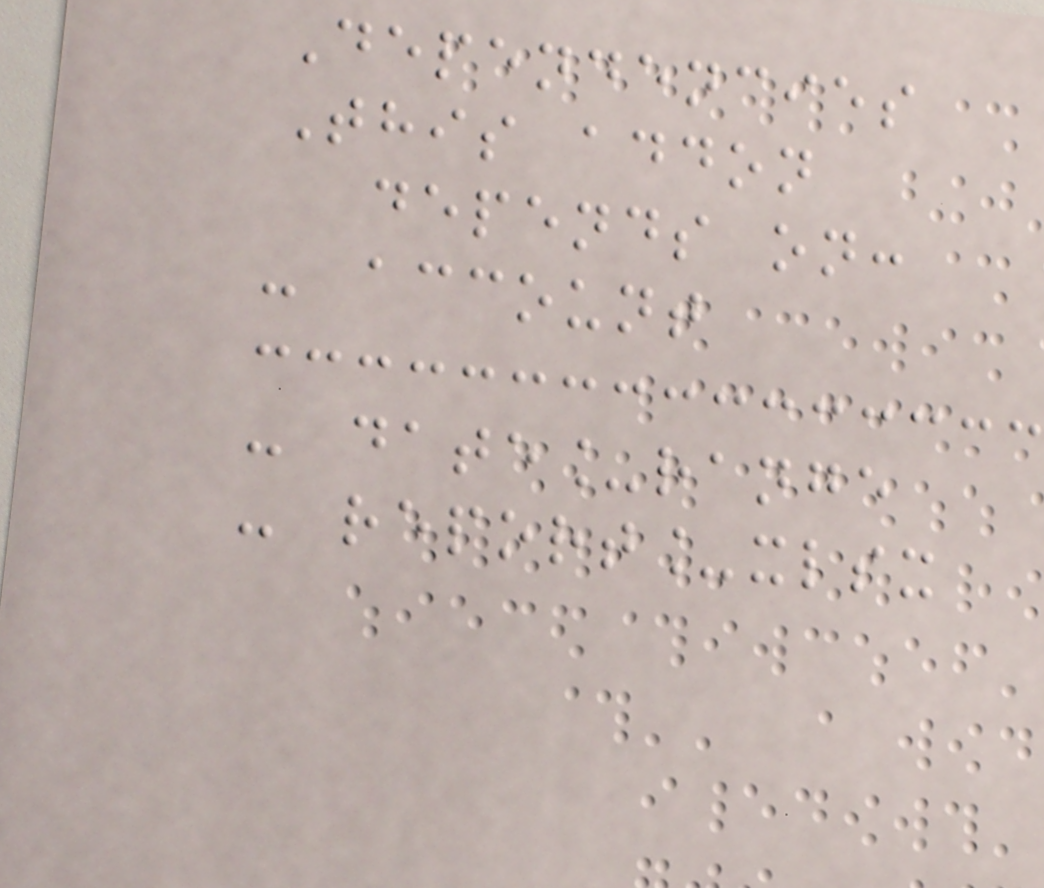Dependencies
This addon
depends on:
- account
- date_range
- report_xlsx
